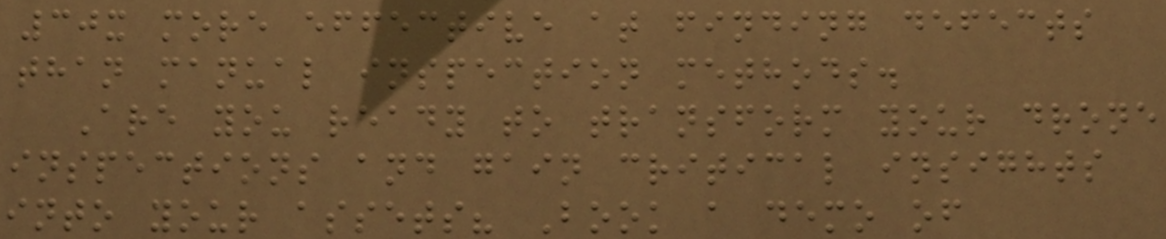30x more effective at finding defects
than manual inspection methods.
Are you ready to transform your drone
inspections and gain critical insights
into your assets? Book a demo of
